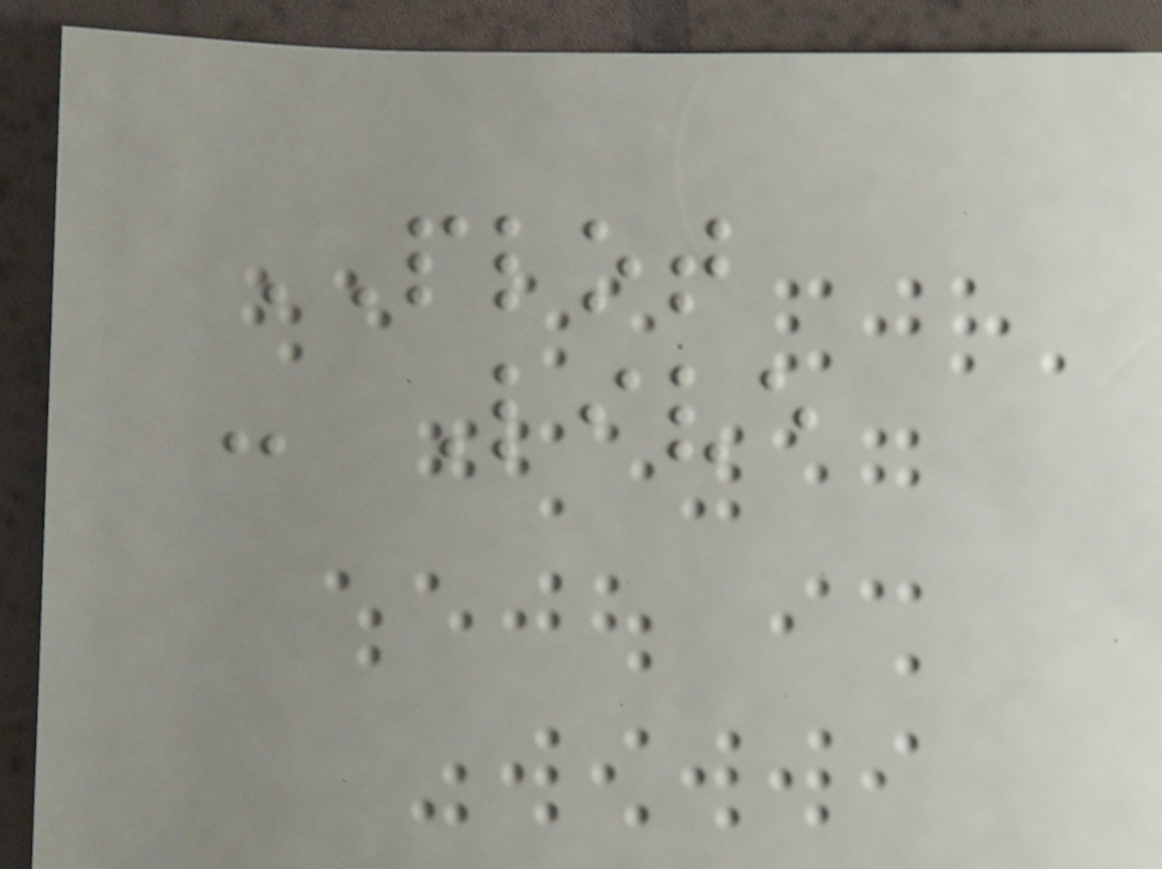PLOT
- Live
